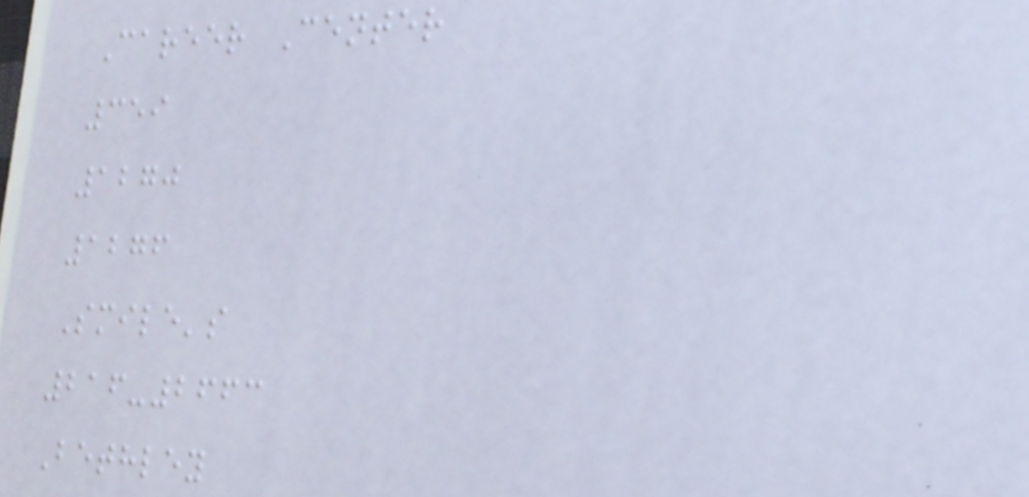Career Center
359
1270
1276
Smile's
216-2663
Bethley
